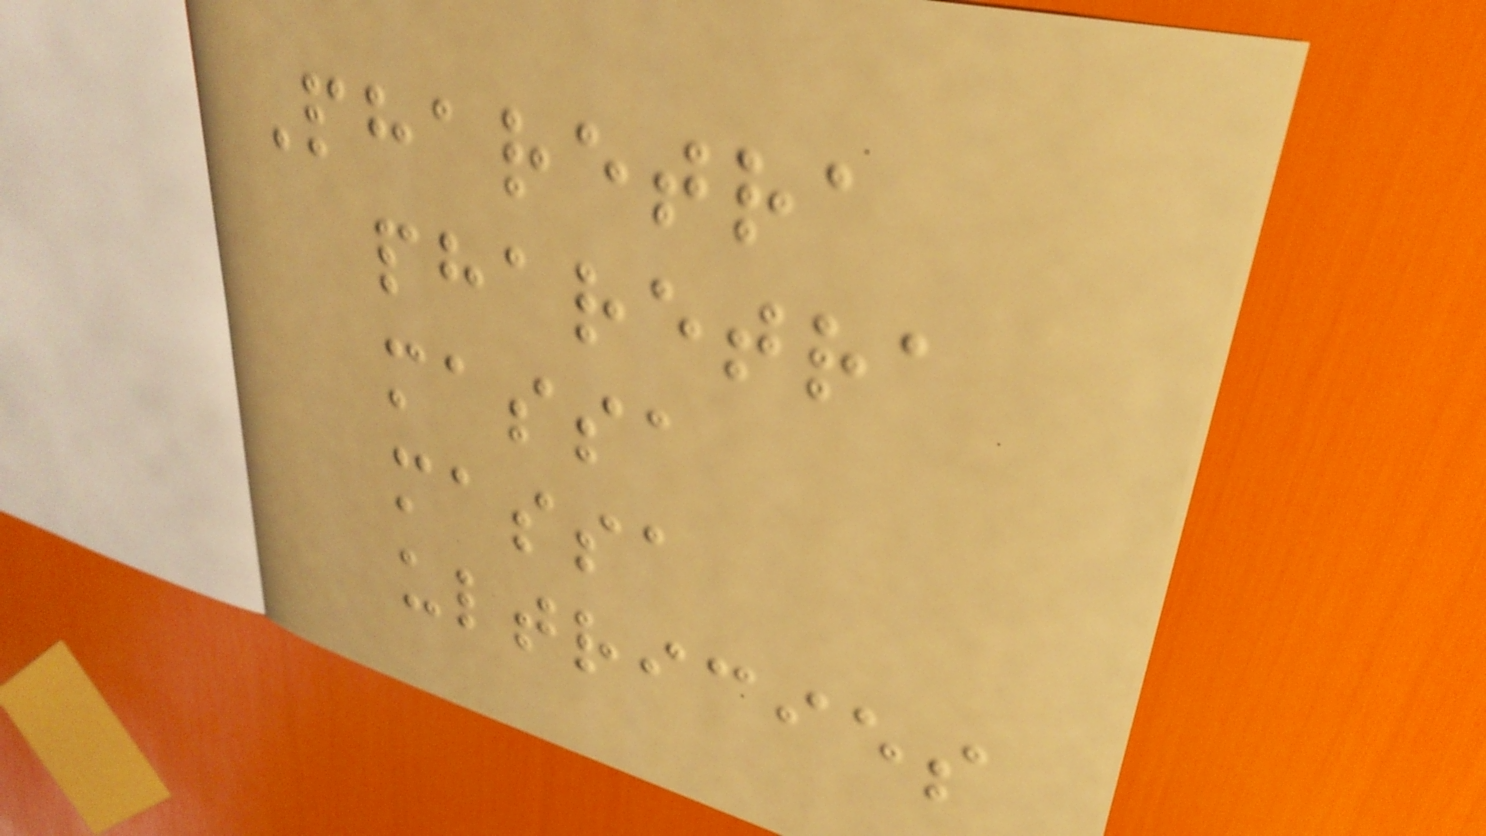Pharetra
pharetra
massa
massa
ultricies
